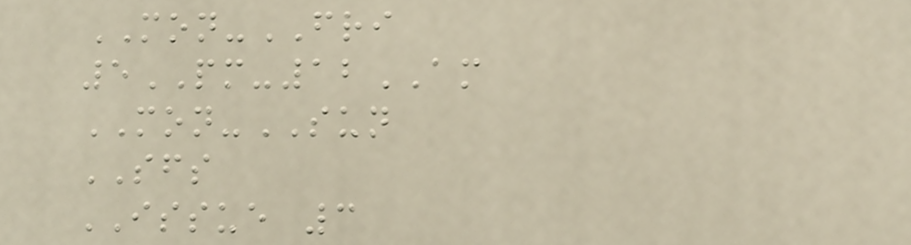MON-FRI
5PM-12AM
MON-SUN
SFS
ISSUE 3
